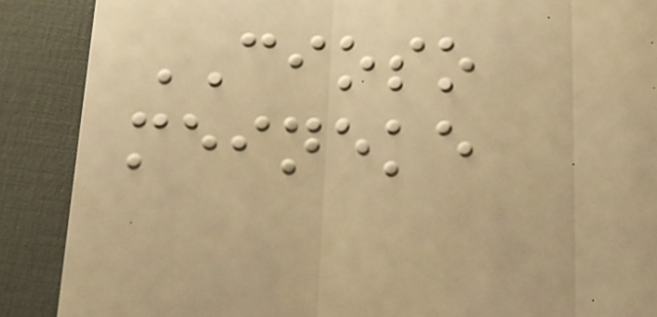CIOSO
meineke
